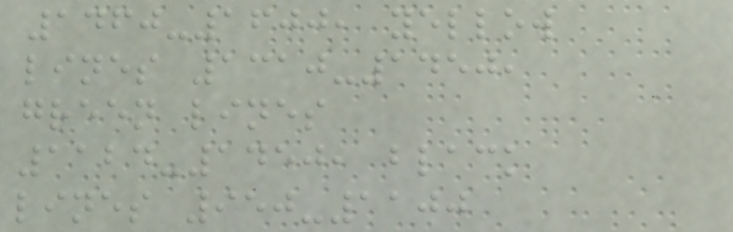1460-1600, yellow
lines 1310-1450,
green lines
1124-1450, black
lines 950-1100
